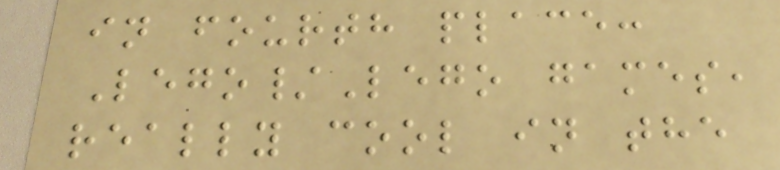in fourth place:
Lego/Lego games,
really cool in the
